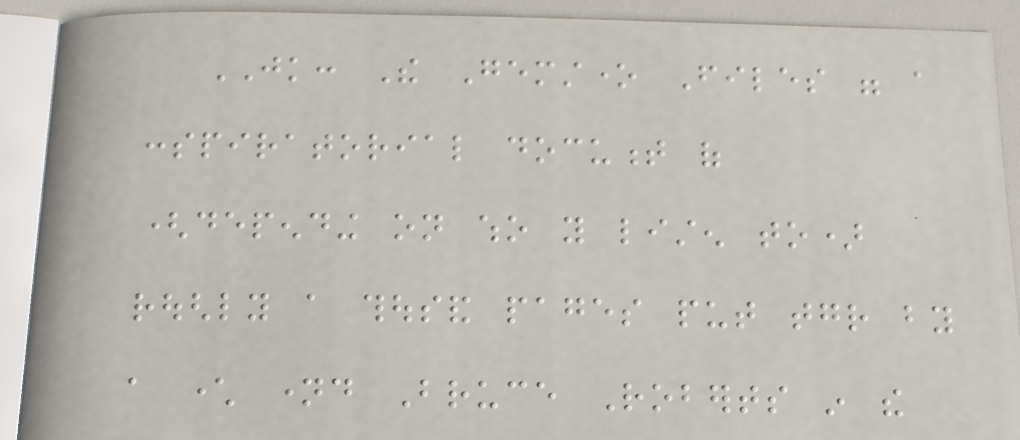JK: The Gemstone Files were a
conspiratorial document of
(depending on who you listen to)
roughly a thousand pages put together by
a character named Bruce Roberts in the
